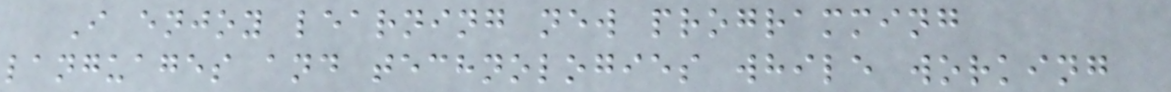I enjoy learning new programming
languages and technologies while working
